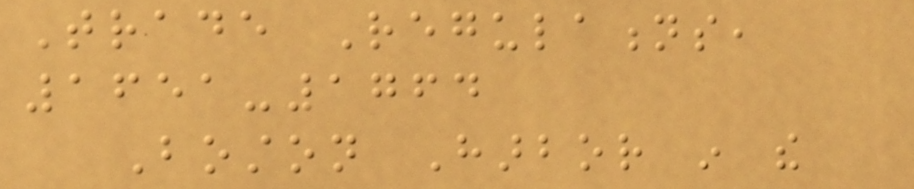Trade Regulations,
1651-1764
Boston Harbor in the
